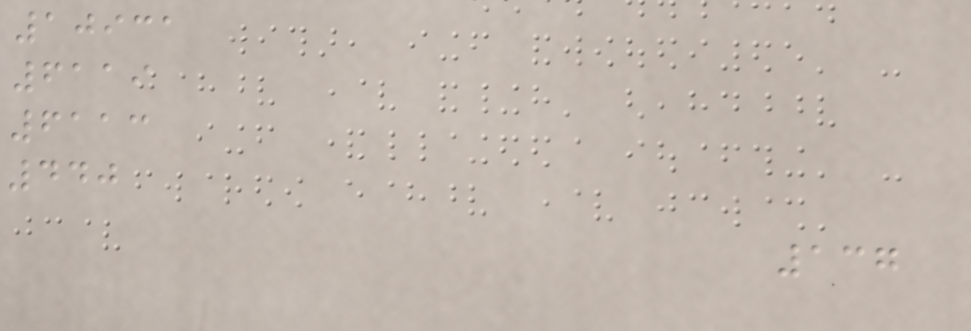10931
6119
6113
440
137
